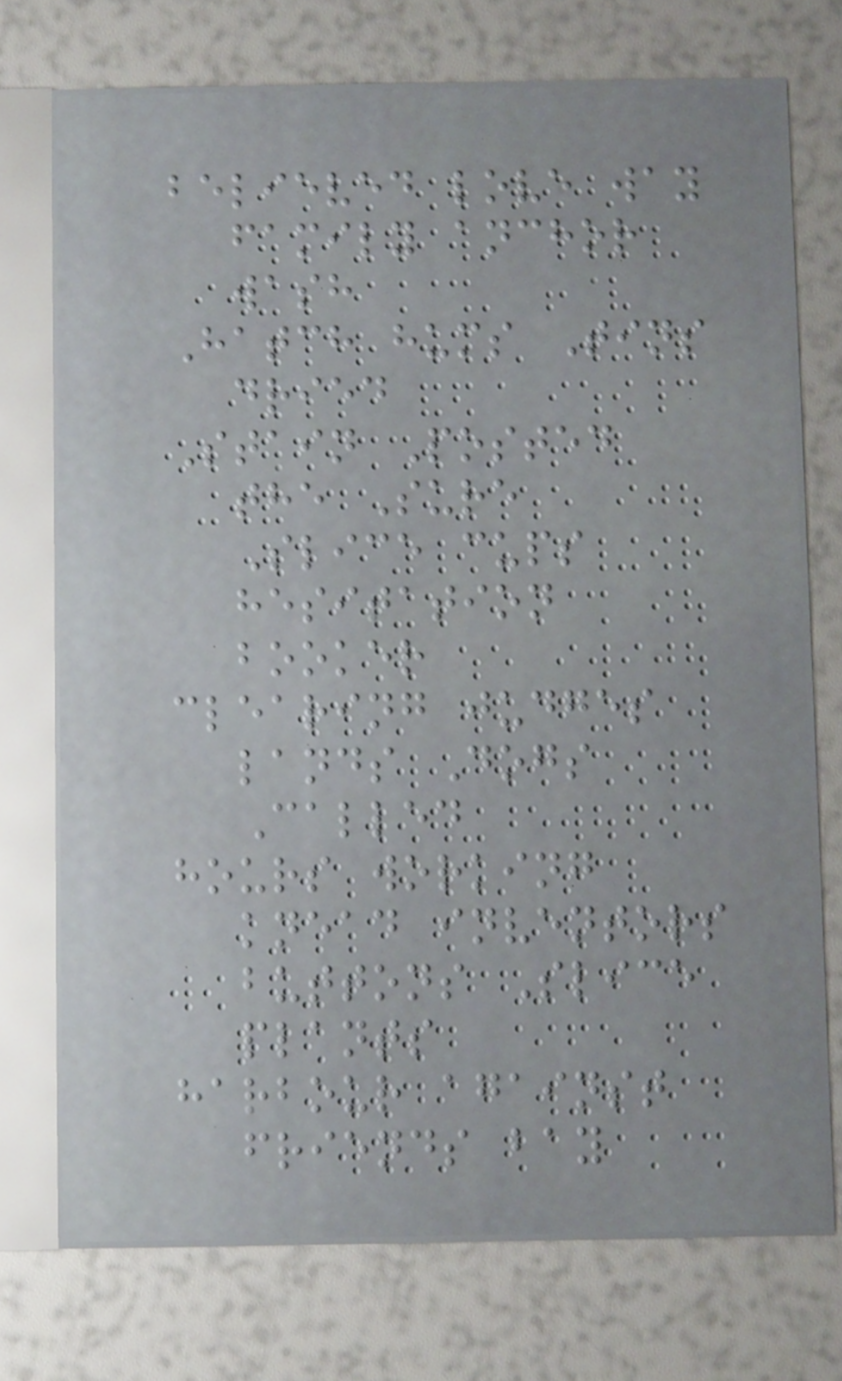believed love way
family anchor
wash
Hatch hums Tins
dried
Stain Posted
the Sure
Slice cups
hesitation
booker
clearing judges
lands Dogs
Called
hours working
knead inventors
buttons Slice
plants
harbour against
friends bay
